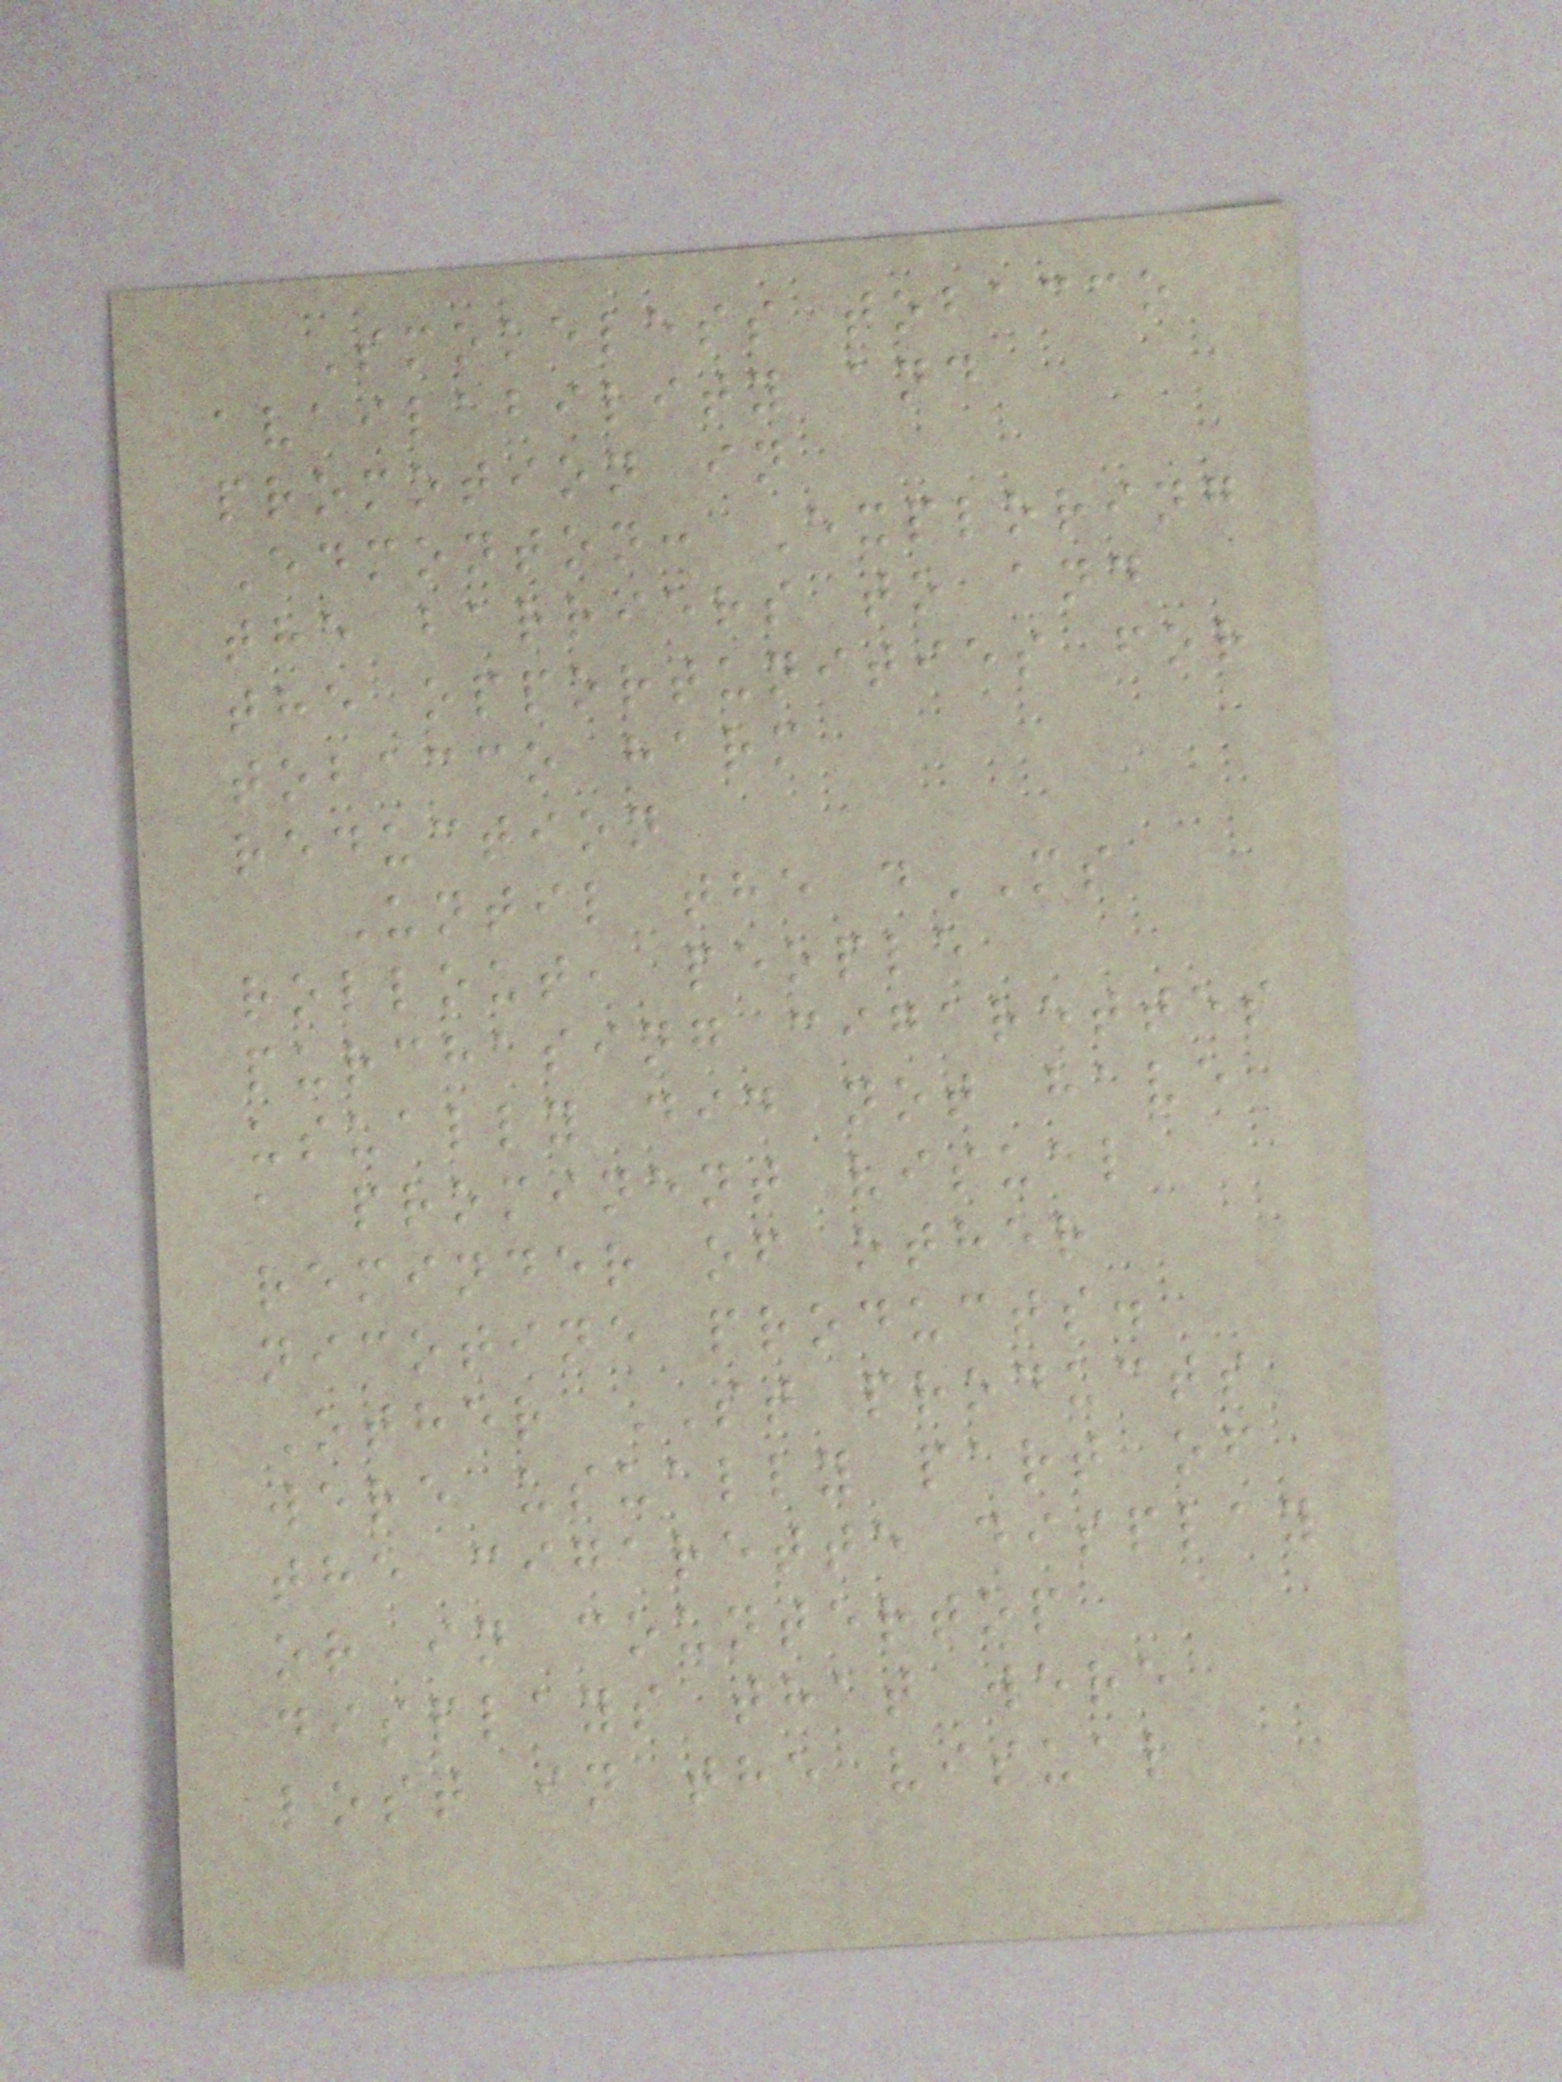Smokeless tobacco
availability and
promotion in
Edmonton: Exploring
the barriers to and
the opportunities for
tobacco harm
reduction
Until the dMS
rollout, people
purchasing cigarettes
usually did not have
a prominent visual
reminder of other
nicotine products.
Other ST products
were usually part of
the cigarette display
or in countertop
displays that were
lost in the visual
